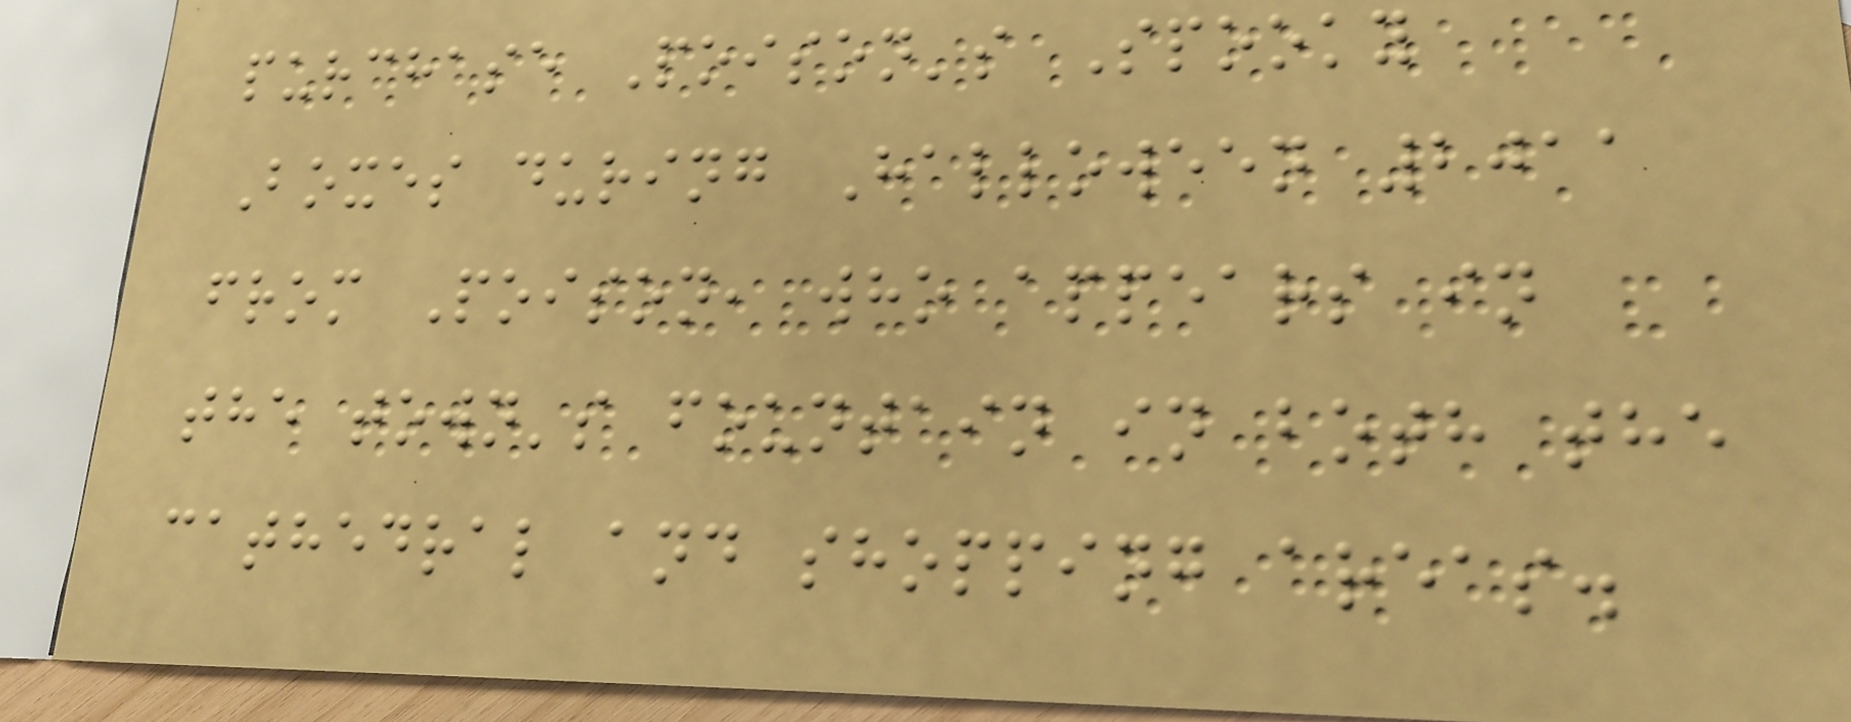purchase Poison's Spooky
Boxes during Halloween 2011
from Poison, who appears in
the town's fountain in both the
cathedral and shopping areas.
